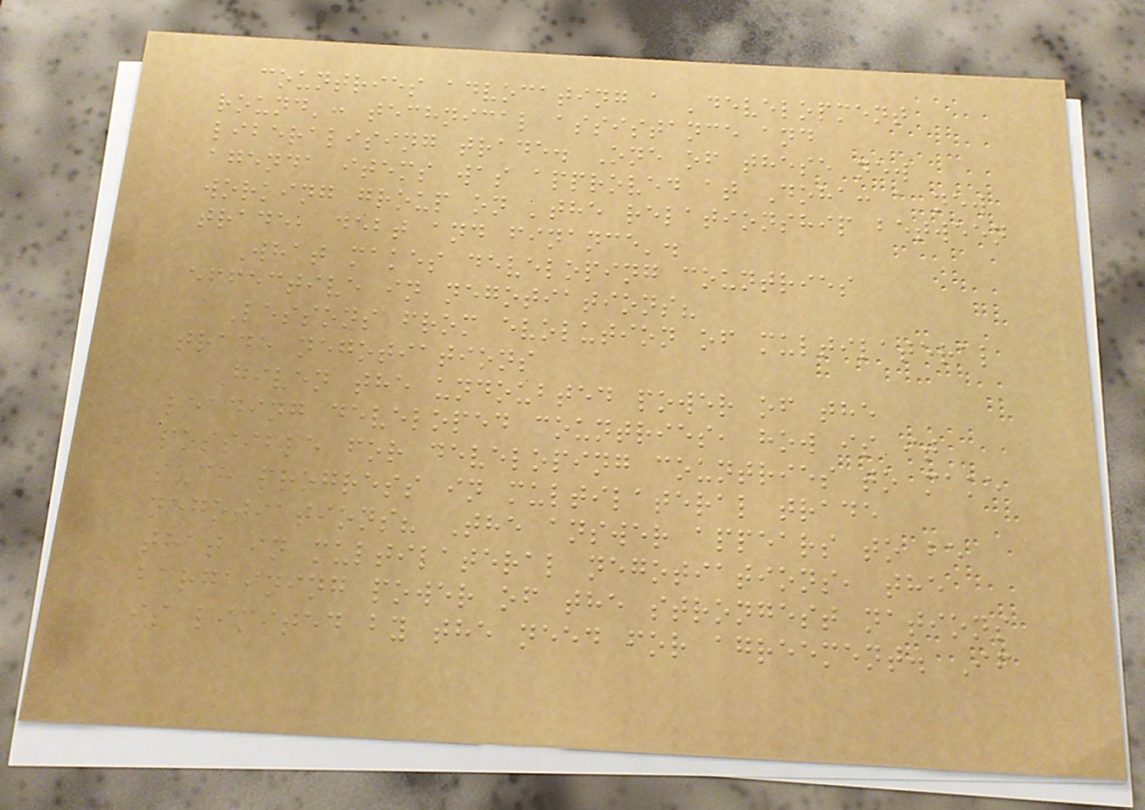countries advocating a 'development
round': technical assistance and
liberalising trade. One of these new
agenda items was approved at Doha: a new
working group on 'the relationship between
trade, debt and finance'.
What makes developing countries
effective in negotiations?
Lessons from evolution of multilateral
trade negotiations
Given the undoubted power of the
leading developed countries, how is it
possible for developing countries to make
such progress in multilateral trade
negotiations? The answer appears to be
that in multilateral negotiations, the
bargaining power of the strongest nations
is limited by the need for agreement. If
